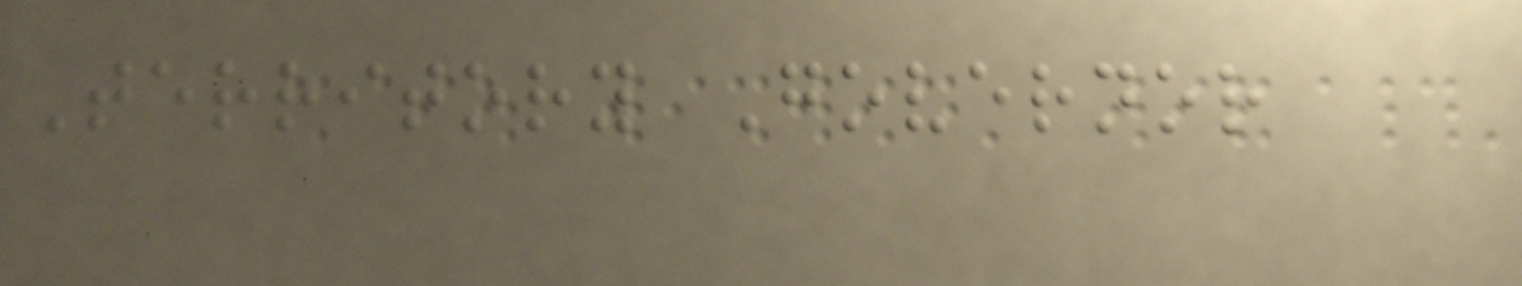Territory Governor
